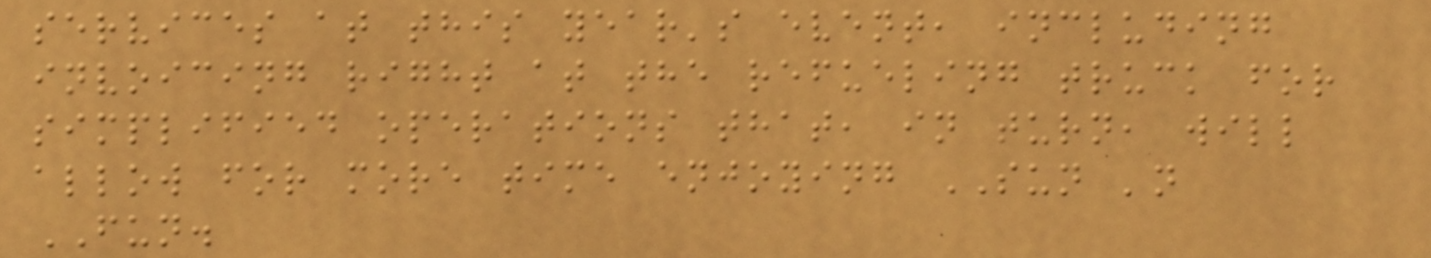services at this year's event, including
invoicing right at the refueling truck for
simplified operations that, in turn, will
allow for more time enjoying SUN 'n
FUN.
